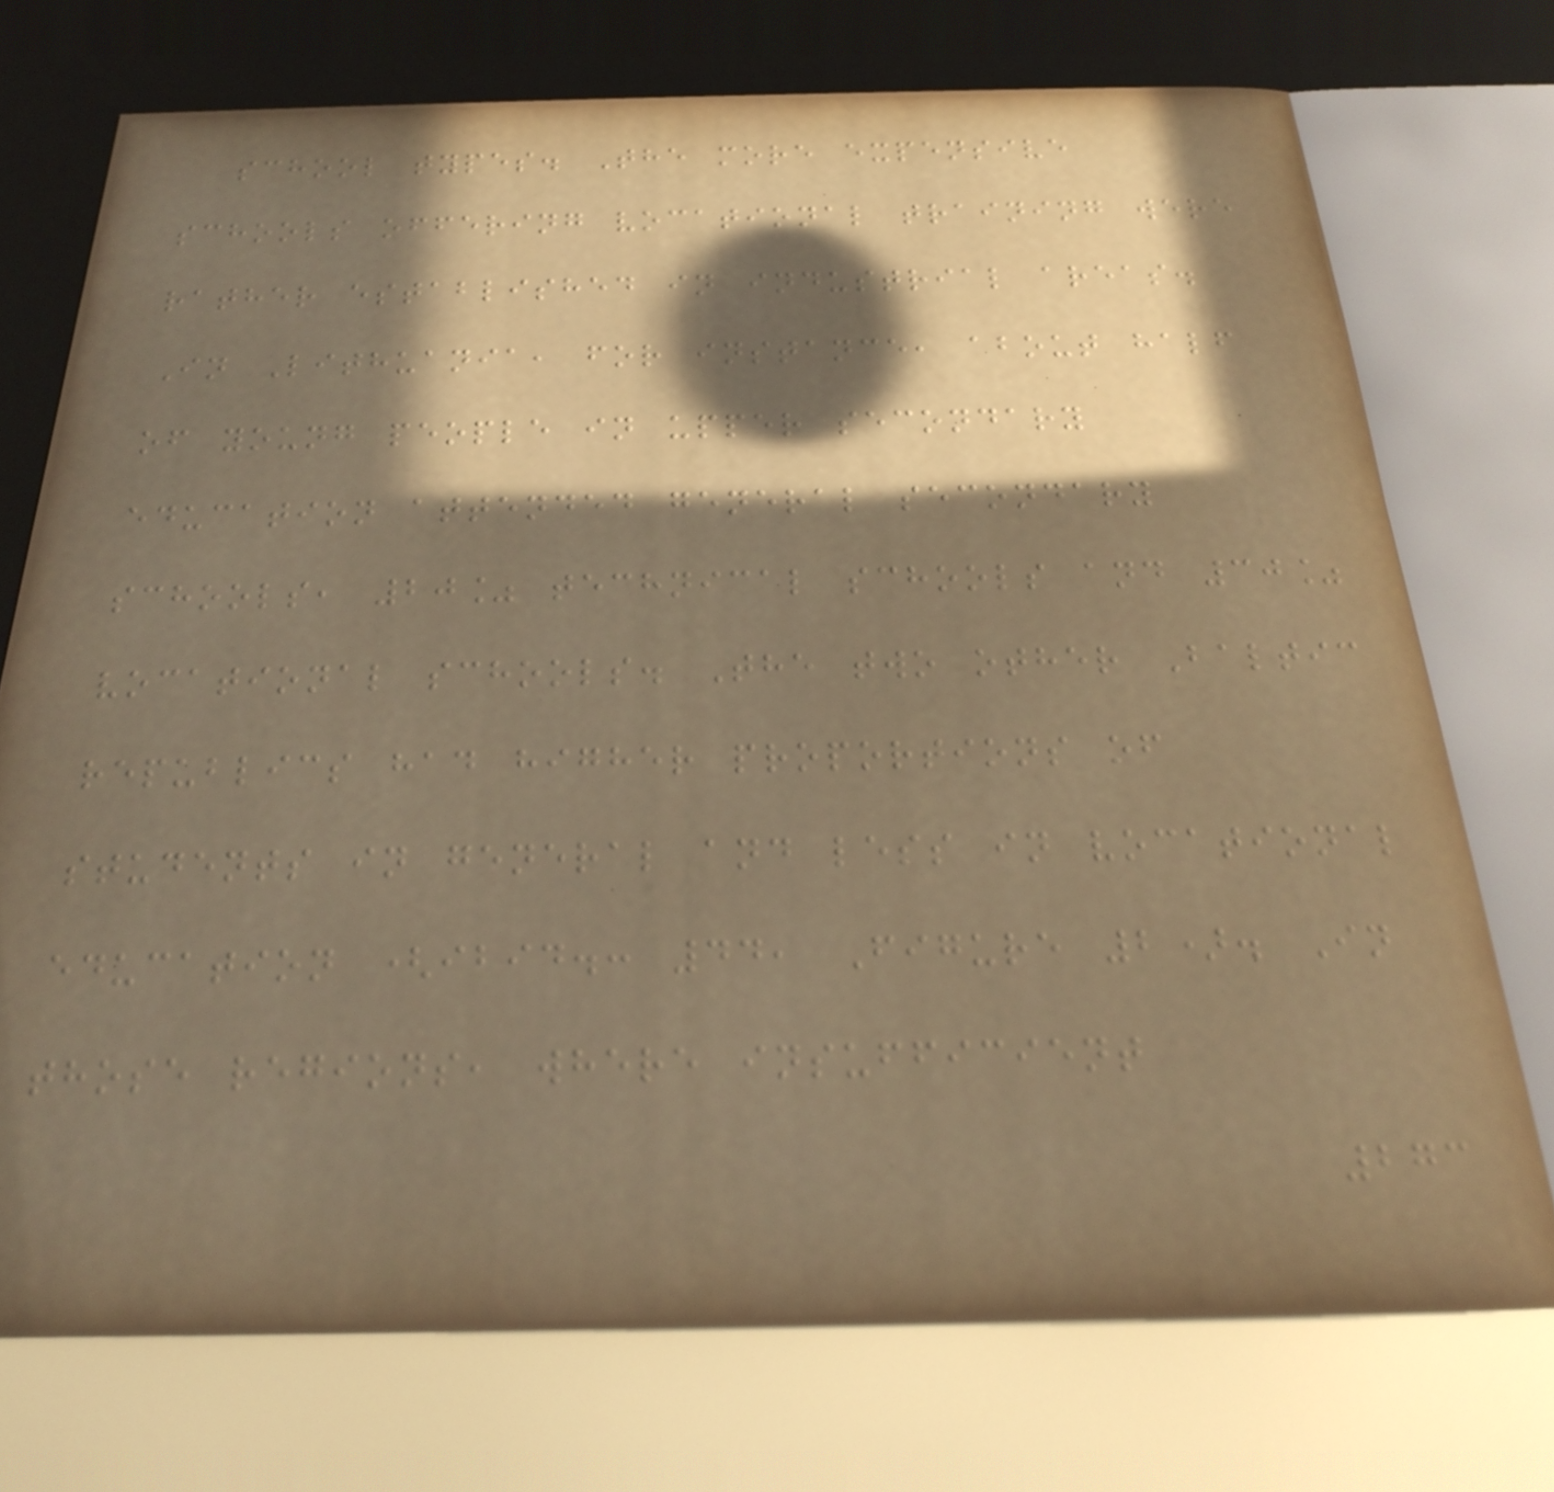school types. The more expensive
schools offering vocational training were
rather established in industrial areas.
In Lithuania, for instance, about half
of young people in upper secondary
education attended general secondary
schools, 20% technical schools and 30%
vocational schools. The two other Baltic
republics had higher proportions of
students in general and less in vocational
education (ibid.: 44, Figure 2). In
those regions, where insufficient
273
